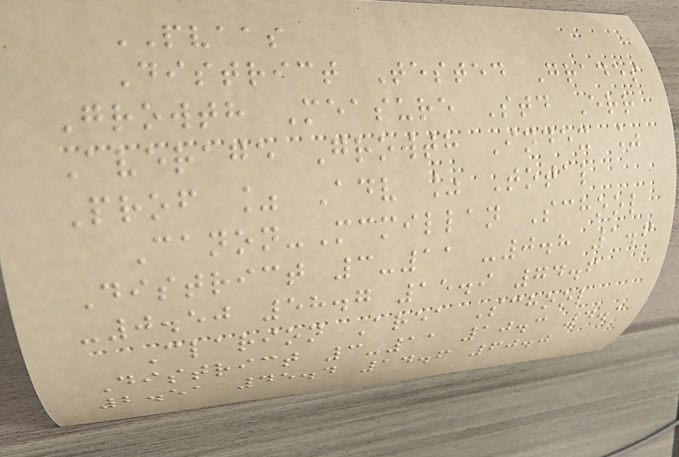PVAAS
District Tested Grades
Growth Measure Std Err
Average Growth Index %
Prof % Adv % Total
Canon-Mcmillan School
District 3-11 -0.8 1.6
-0.50 58.7 15.9 74.6
Clarion Area School
District 3-11 10.3 4.1
2.51 45.4 14.6 60.0
